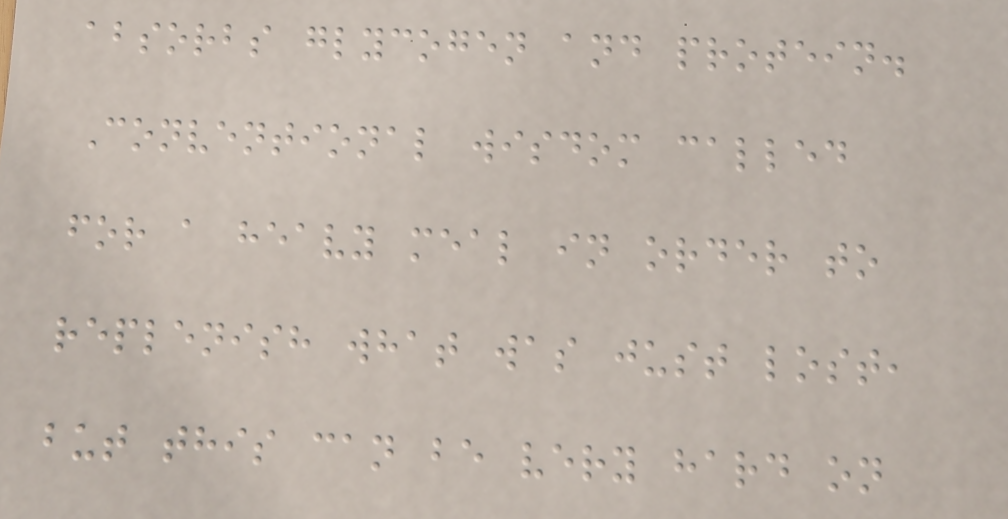absorbs glycogen and protein.
Conventional wisdom called
for a heavy meal in order to
replenish what was just lost,
but this can be very hard on
